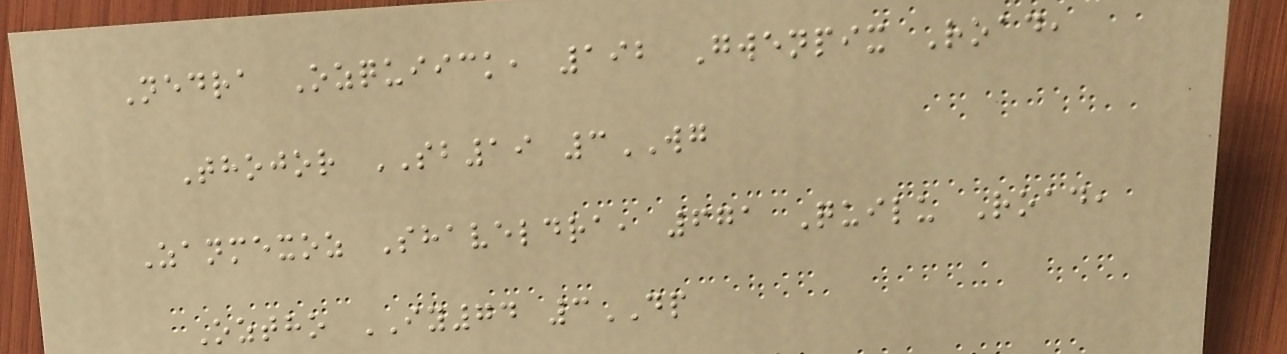Nedra Ozquiick, 192 Gwenpix Road,
Thojor SB19 3WG
Zanmexoz Shaveldra, 671 Quilu Road,
Oztho IY74 3DP
